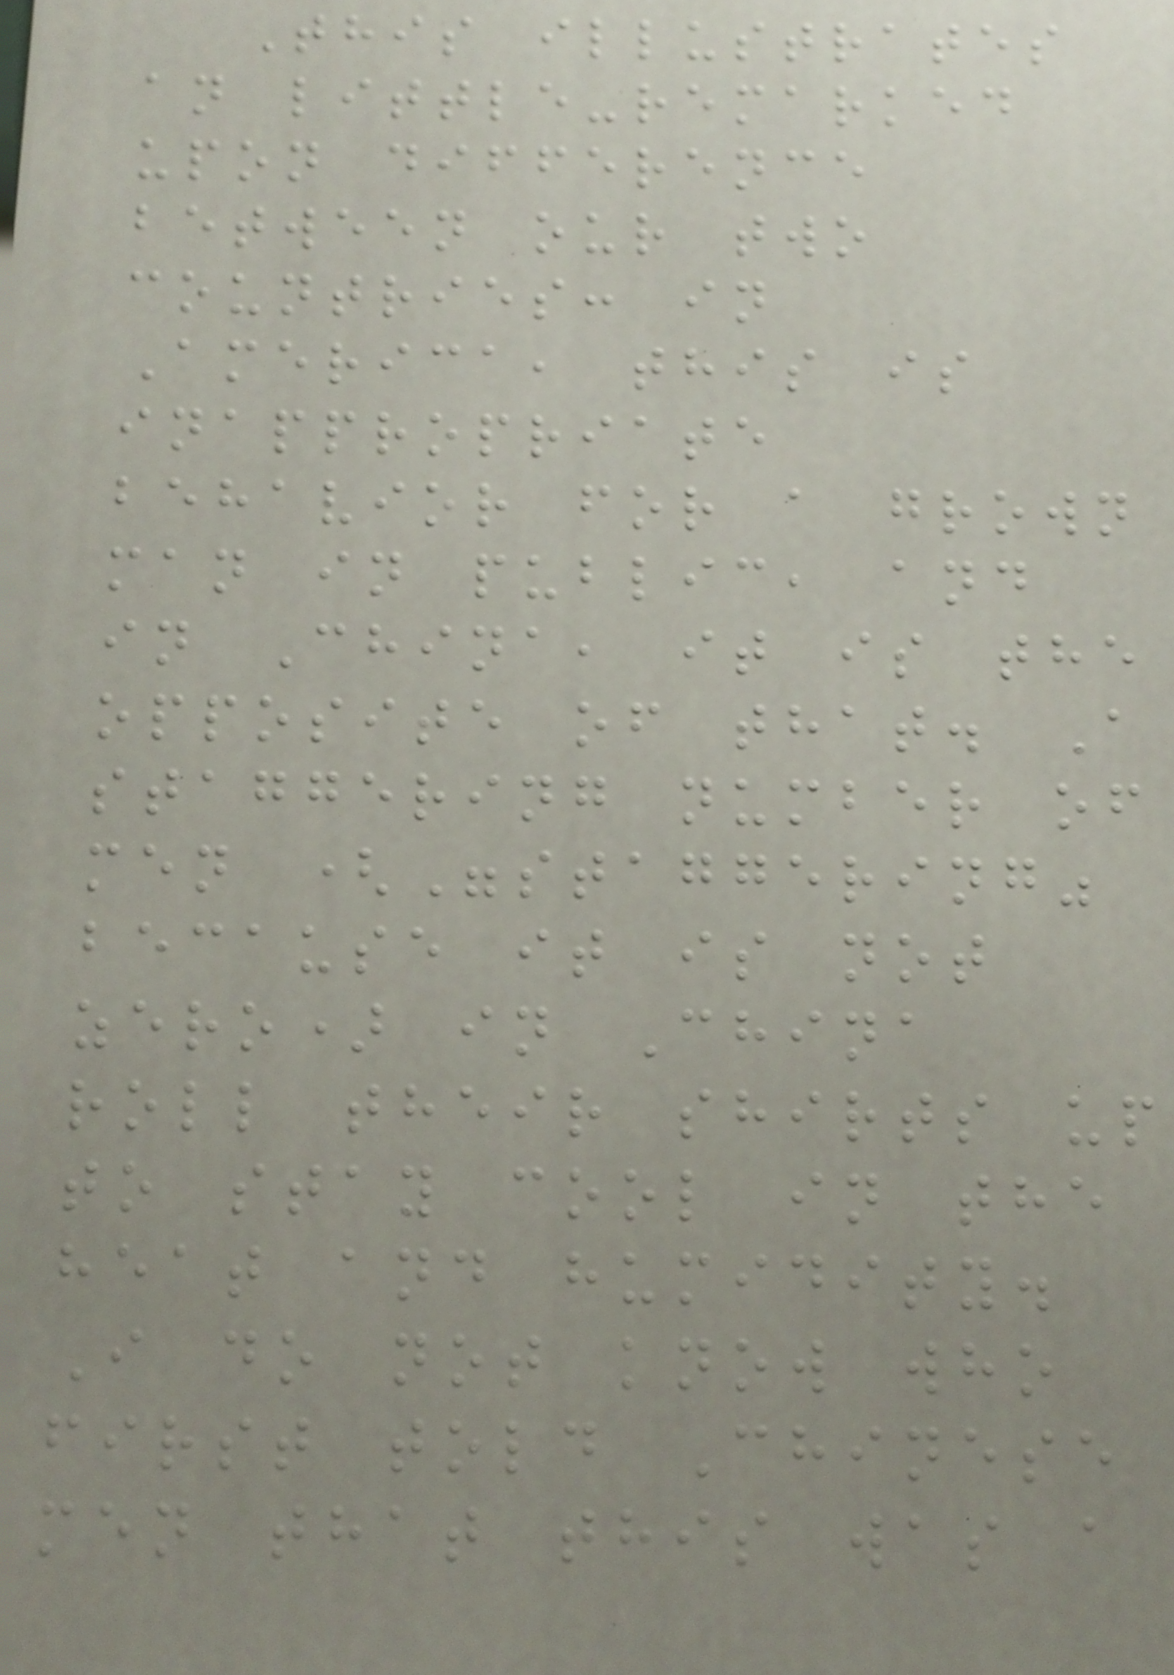This illustrates
an little-remarked
upon difference
between our two
countries: in
America, this is
inappropriate
behavior for a grown
man in public, and
in China, it is the
opposite of that. A
staggering number of
men ("staggering"
because it is not
zero) in China
roll their shirts up
to stay cool in the
heat and humidity.
I do not know who
first told Chinese
men that this was a
